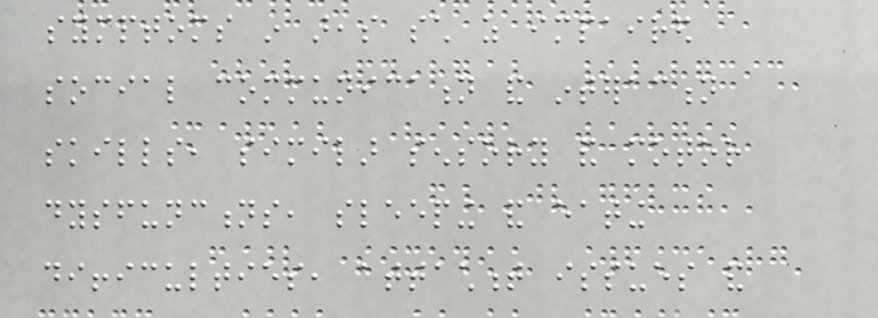symptoms in areas such as impaired
social communication and interaction
skills, similar sensory and motor
dysfunctions, sleeping and eating
difficulties, attachment issues and
